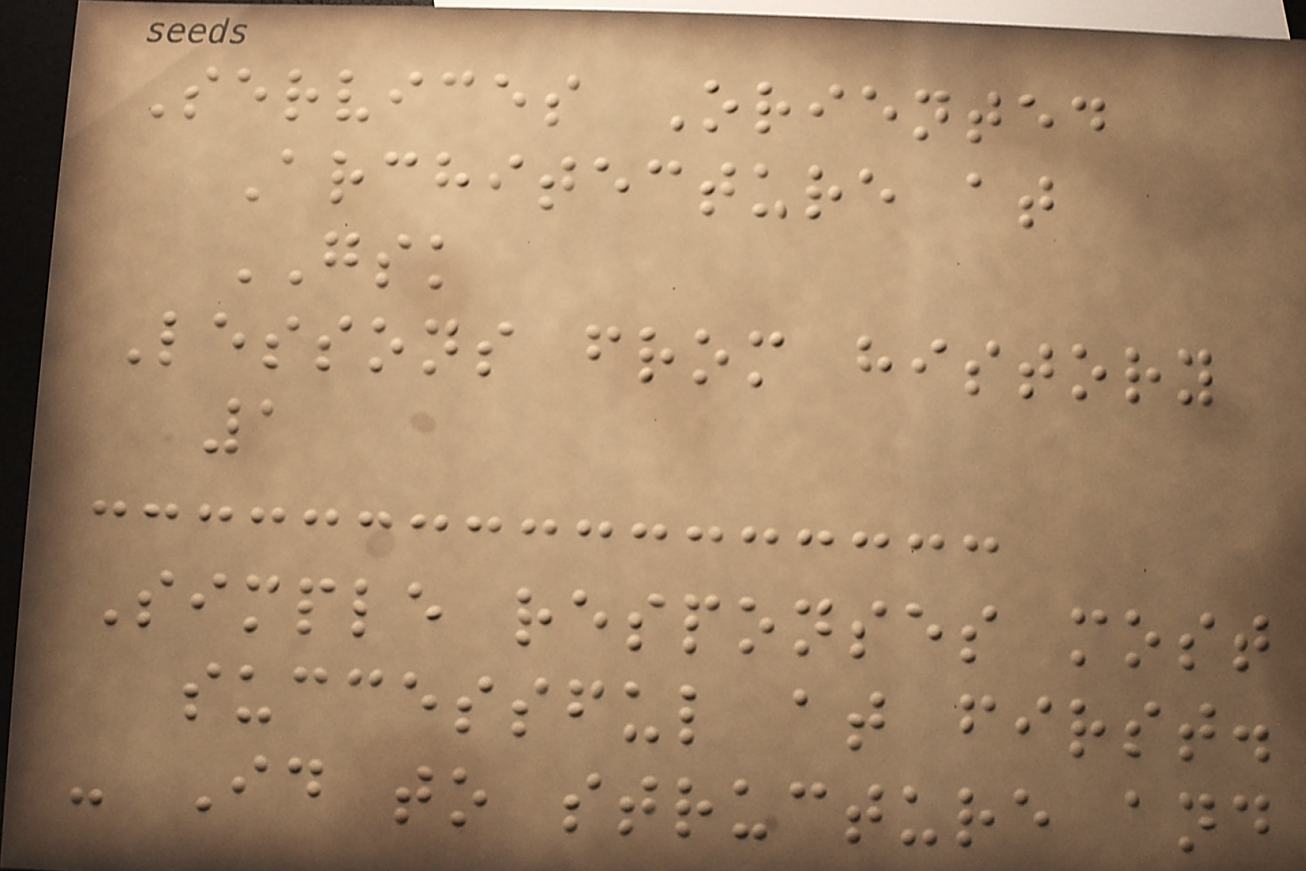Services Oriented
Architecture at
GSK
Lessons from history
1
Simple responses most
successful at first.
- Id to structure and
